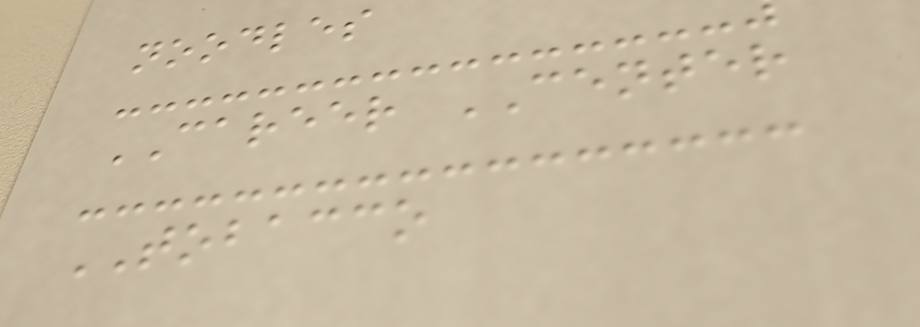noodles
CAREER CENTER
TOBACCO
